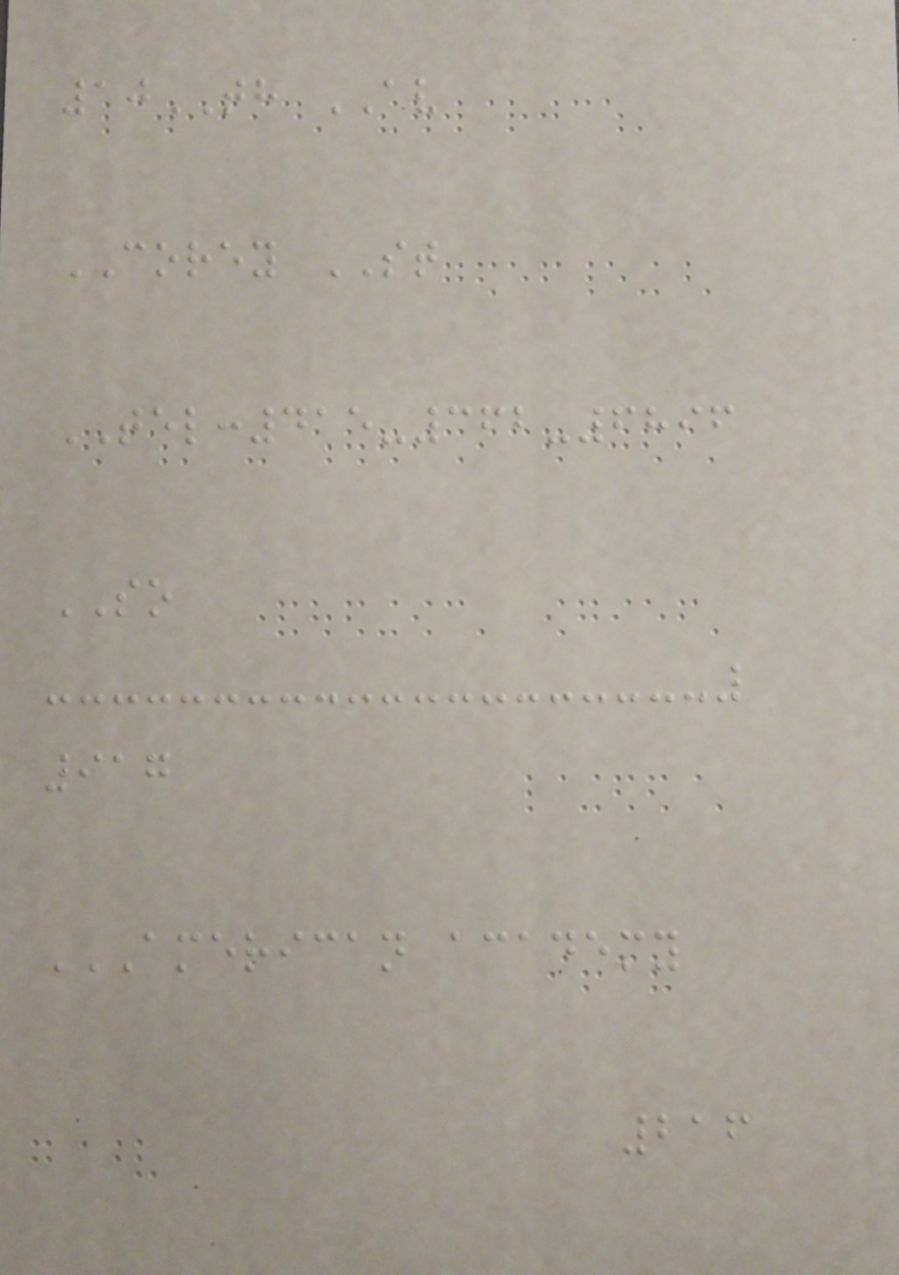10TH AV
COREY ST
TEL:415-362-6896
SO
917
AMERICAN ACADEMY
216
